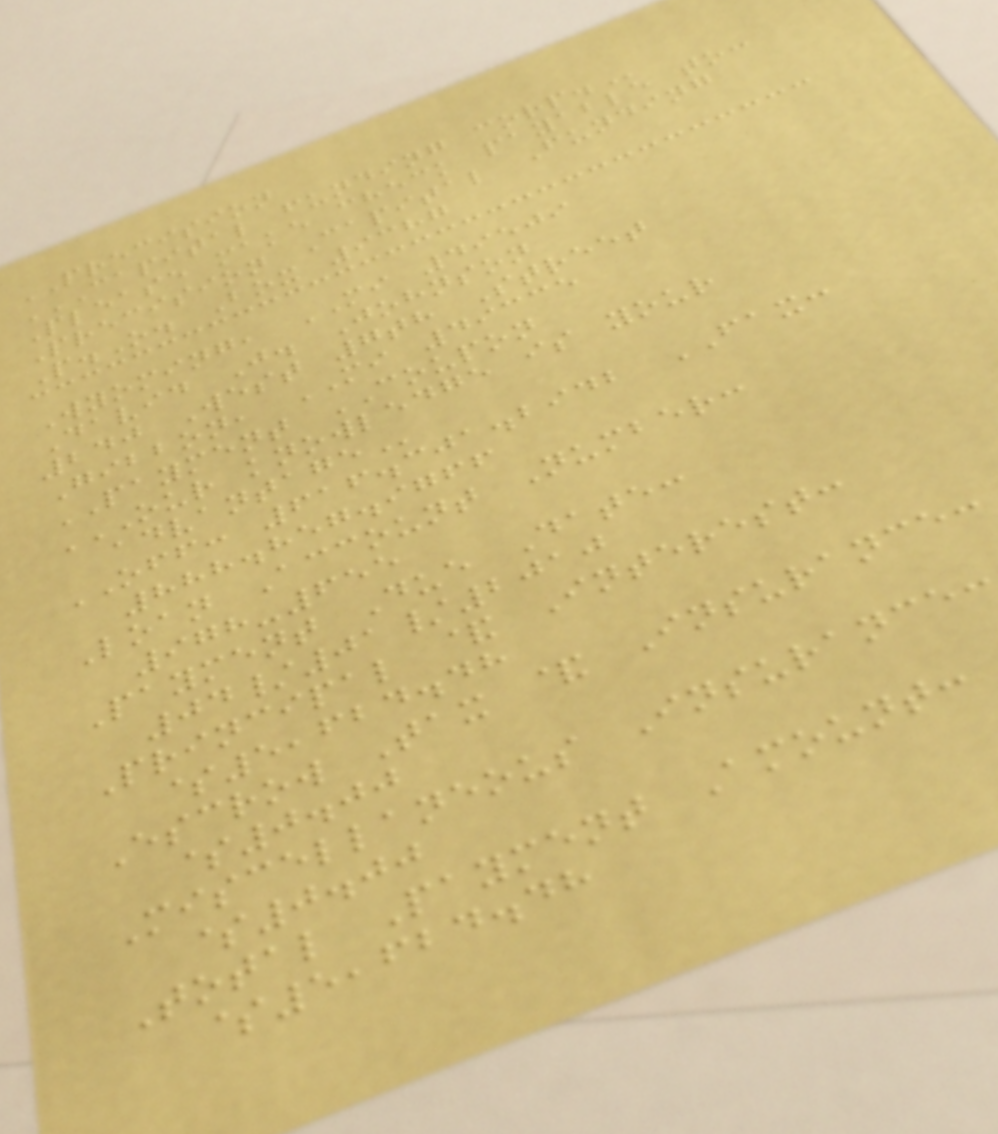PRECISION
CAPITAL FUNDING CORP.
Please make check payable to:
Precision Capital Funding
P.O. Box 9387
Wyoming, MI 49509
David J. Johnson
240 West 7th Street
Gibbon, MI 49335
PAYMENT COUPON
OUR KNOWLEDGE IS YOUR
ADVANTAGE
OFF: 616.301.2942 FAX:
888.857.9766
Loan Account Number:
978-655
Payment Due Date:
04/01/2010
Principal & Interest:
$5,624.48
Escrow Tax & Insurance:
$0.00
Miscellaneous Insurance:
$0.00
Total Payment Amount:
$5,624.48
